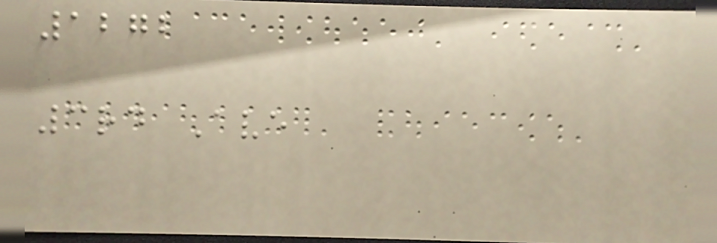1272
3rd Ave
